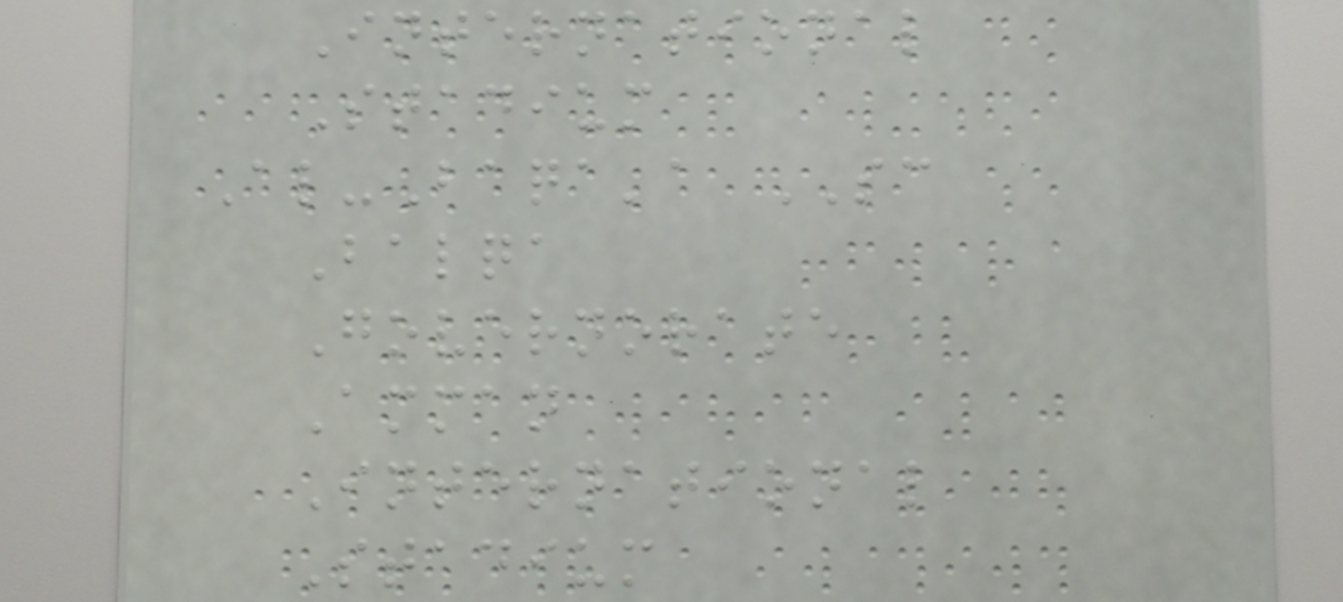International
Stadium
Al-Baqa'a SC
Balqa
Governorate
Amman
International
Stadium
